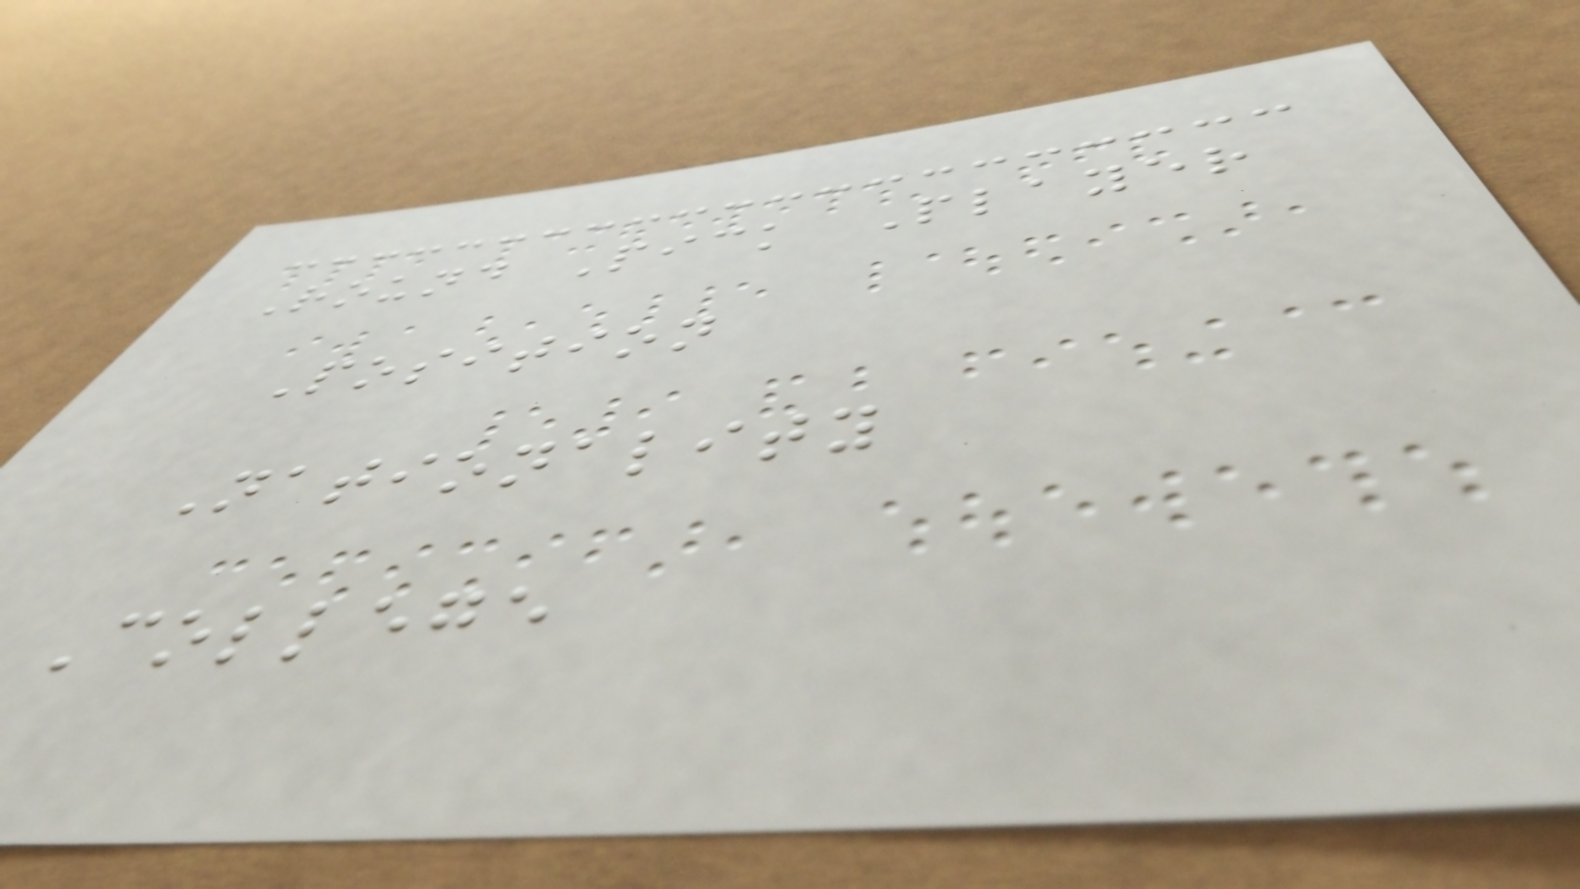Round Pick Player
Position
Nationality
College
